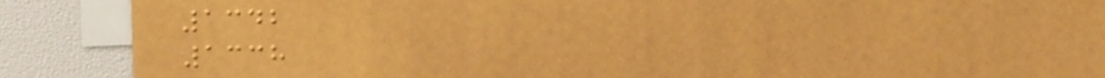1342
1338
